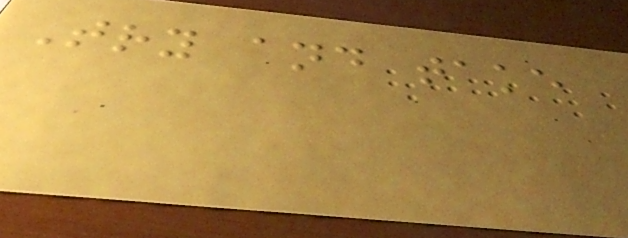Try and take
